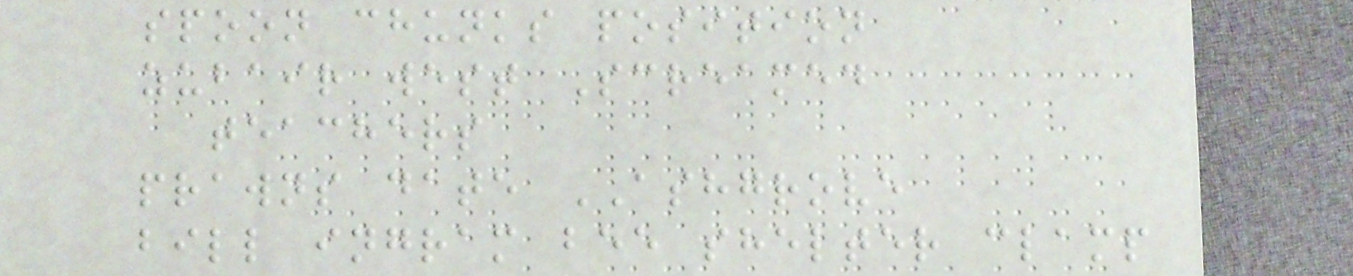spoon chunks position
zubair west Screamed
teachers
prawns date ASHGROVE
bill ingram bee shelter clamp
